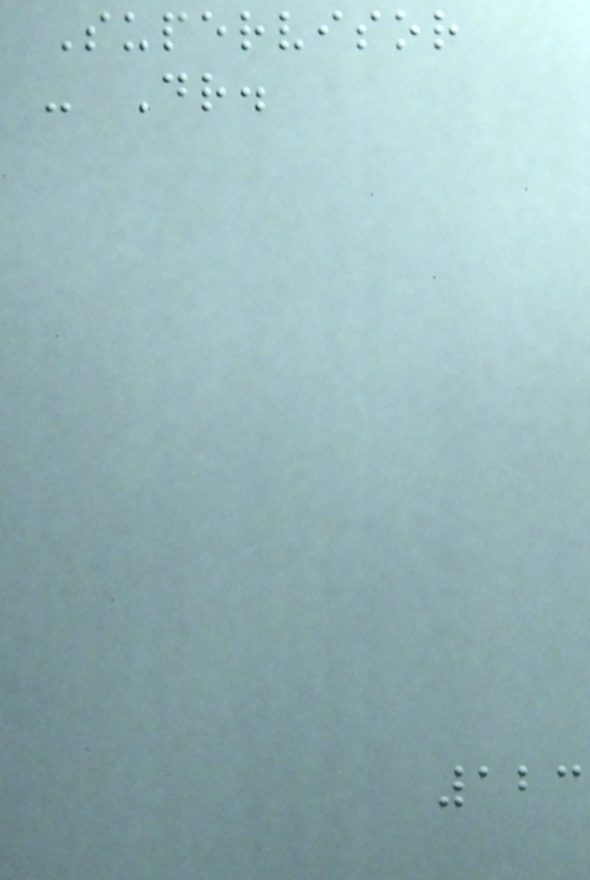Supervisor
- Dr.
123
